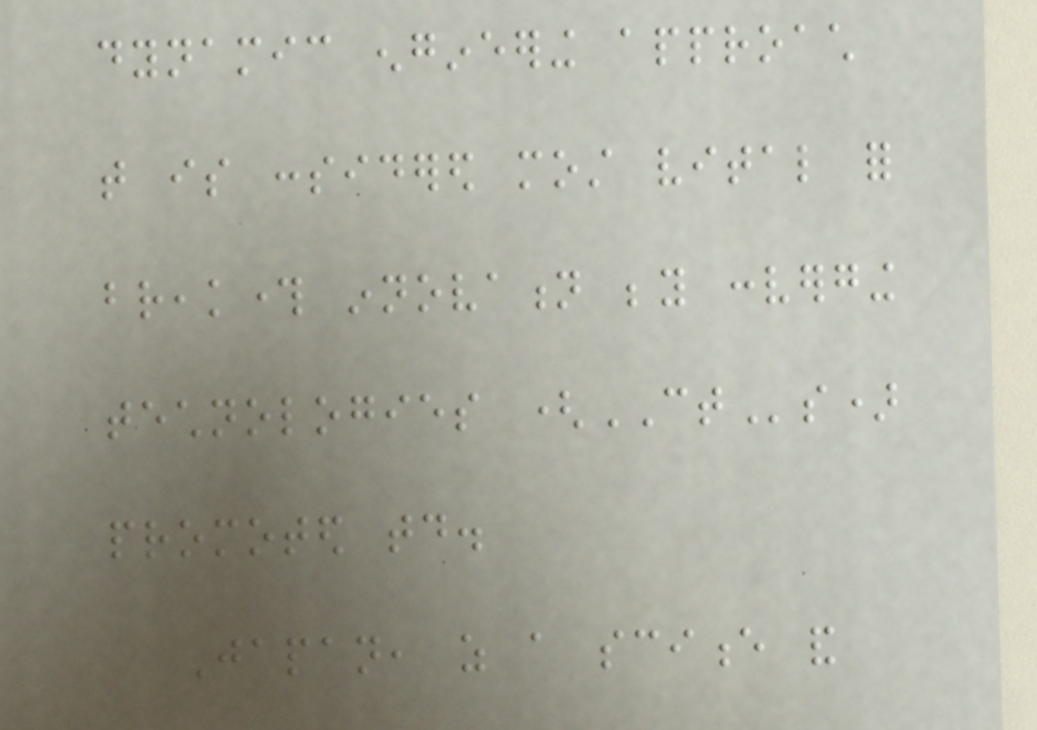dynamic engineering approach
that is considered most vital for
breakthrough innovation beyond converging
technologies (CTs)
promoted today.
Japan, as a science and
